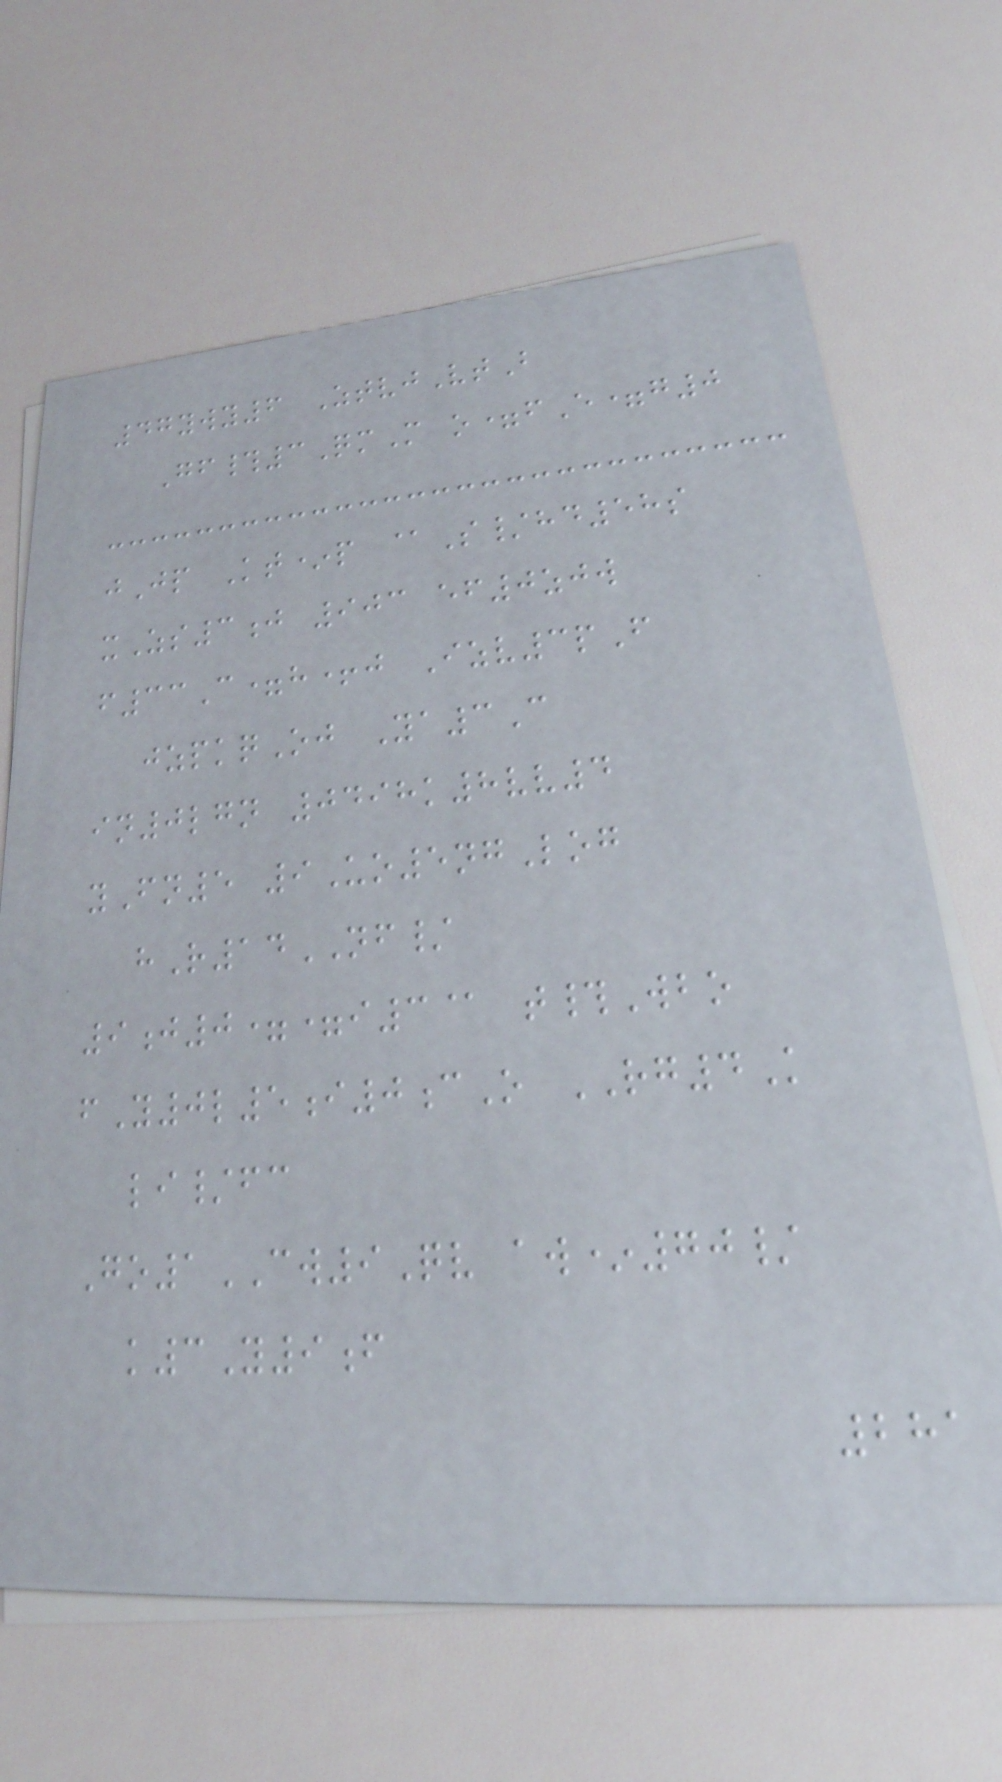47ywy6 ZtvjVtB
Gf#3QmM o=fE=g0
jJp Kt*p @S/hd58s
xZs3j 903 ef0zjw
f33C=h+j Izv3pF
jzpkqOj Ya3C
in0lgn 0498k8vv4
yFn5 9Uo5ngLog
hR14NF/
9j0==i3@ t#Wbo
fY0l5i0cO RG4K
li/fc
Go1CW9Qv aw*70/
k3Y9f
281
